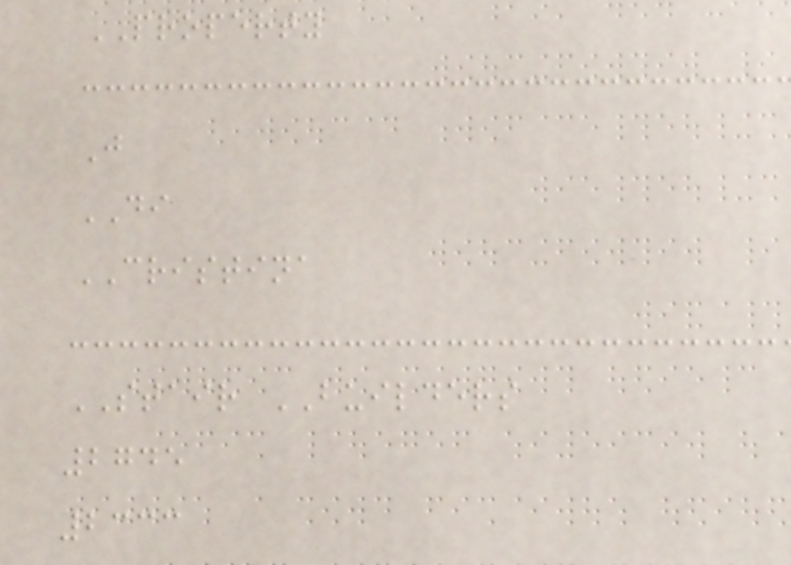PROPERTY
J
DI
CRISTINA
STAIR BUILDERS
2745
2333
